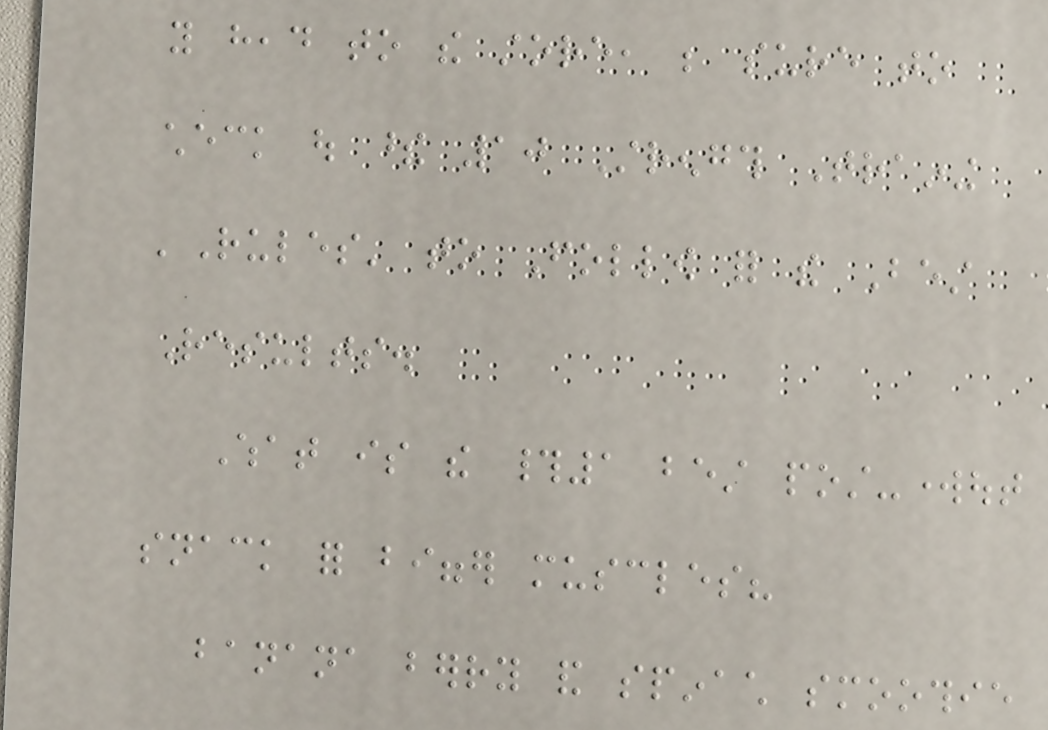you head to the store, be sure to
check out these 10 Strength Training
'Rules' to Follow for the Best
Results.
What is the #1 best post-workout
snack for bigger muscles?
banana berry and spinach smoothie
